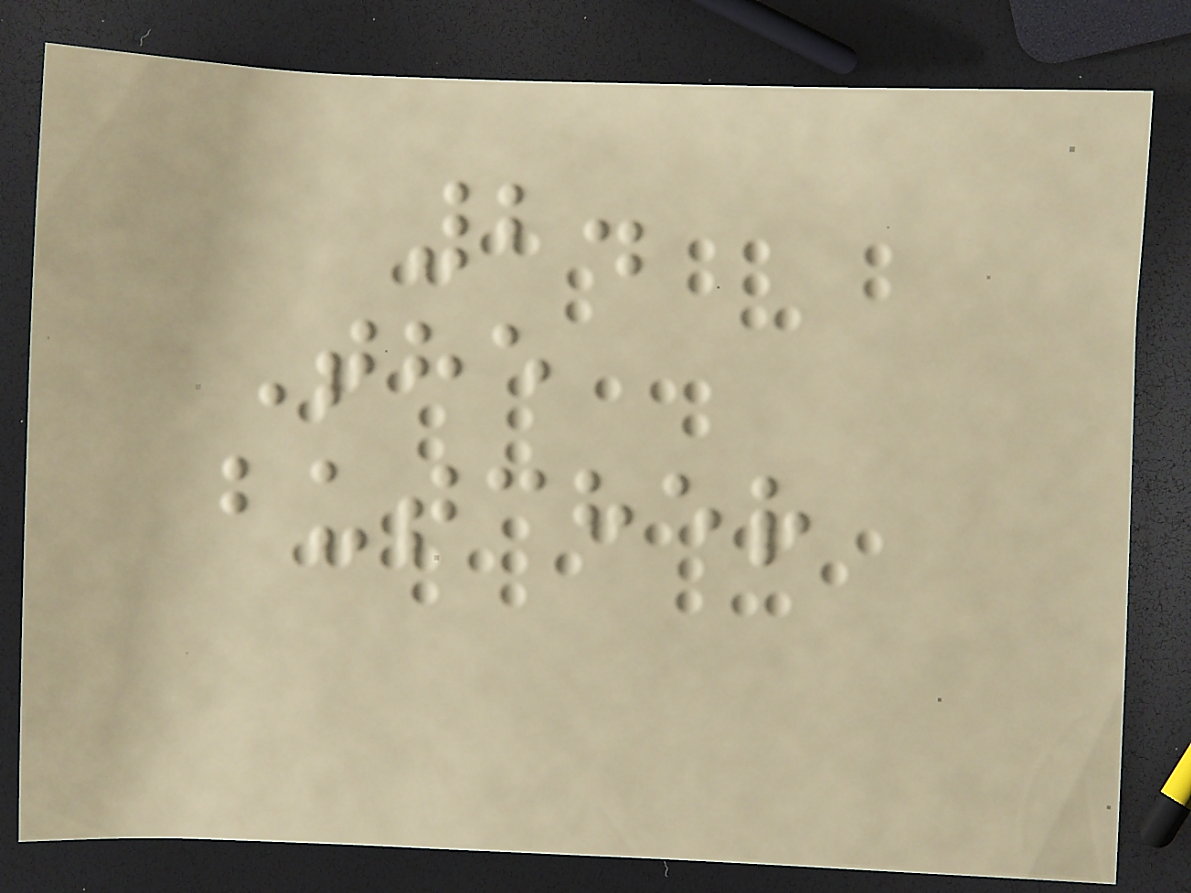2.
The
butcher
